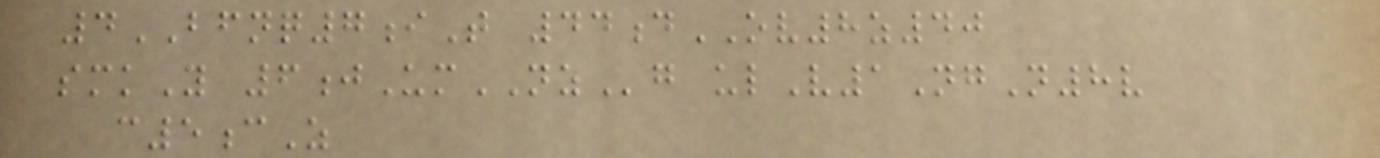4BFNQ7iT 44dOV8z40
smkY 6jUmNZg ulV1NgN8v
c5cZ
